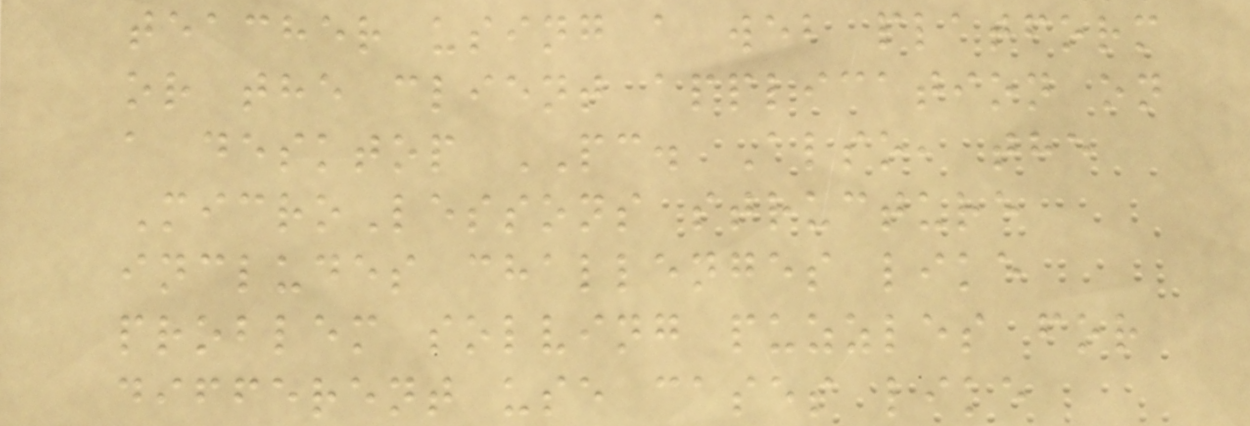teacher using a web platform
or the client application on
a desktop PC. Also, the
MicroLessons structure
includes challenges like
problem solving puzzles for
different use cases like
